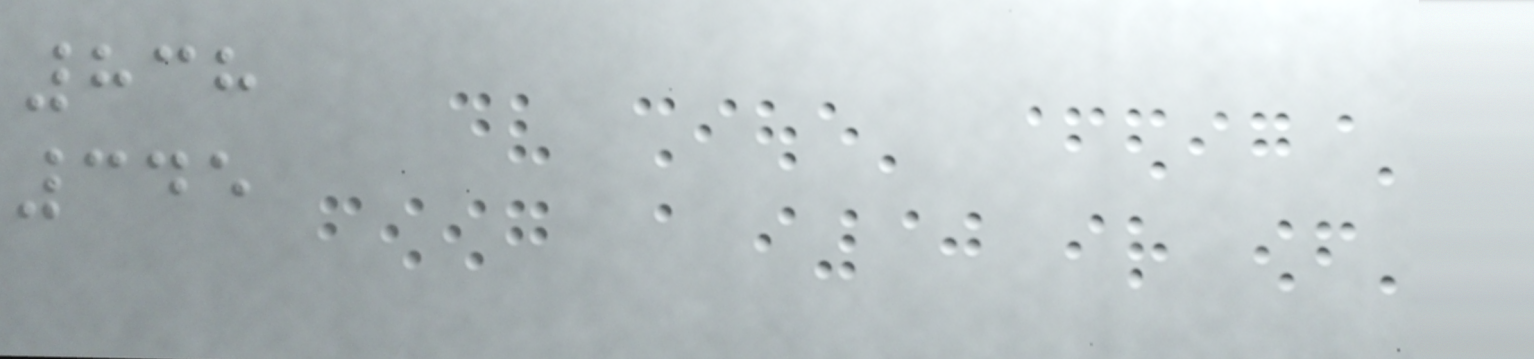838
345
